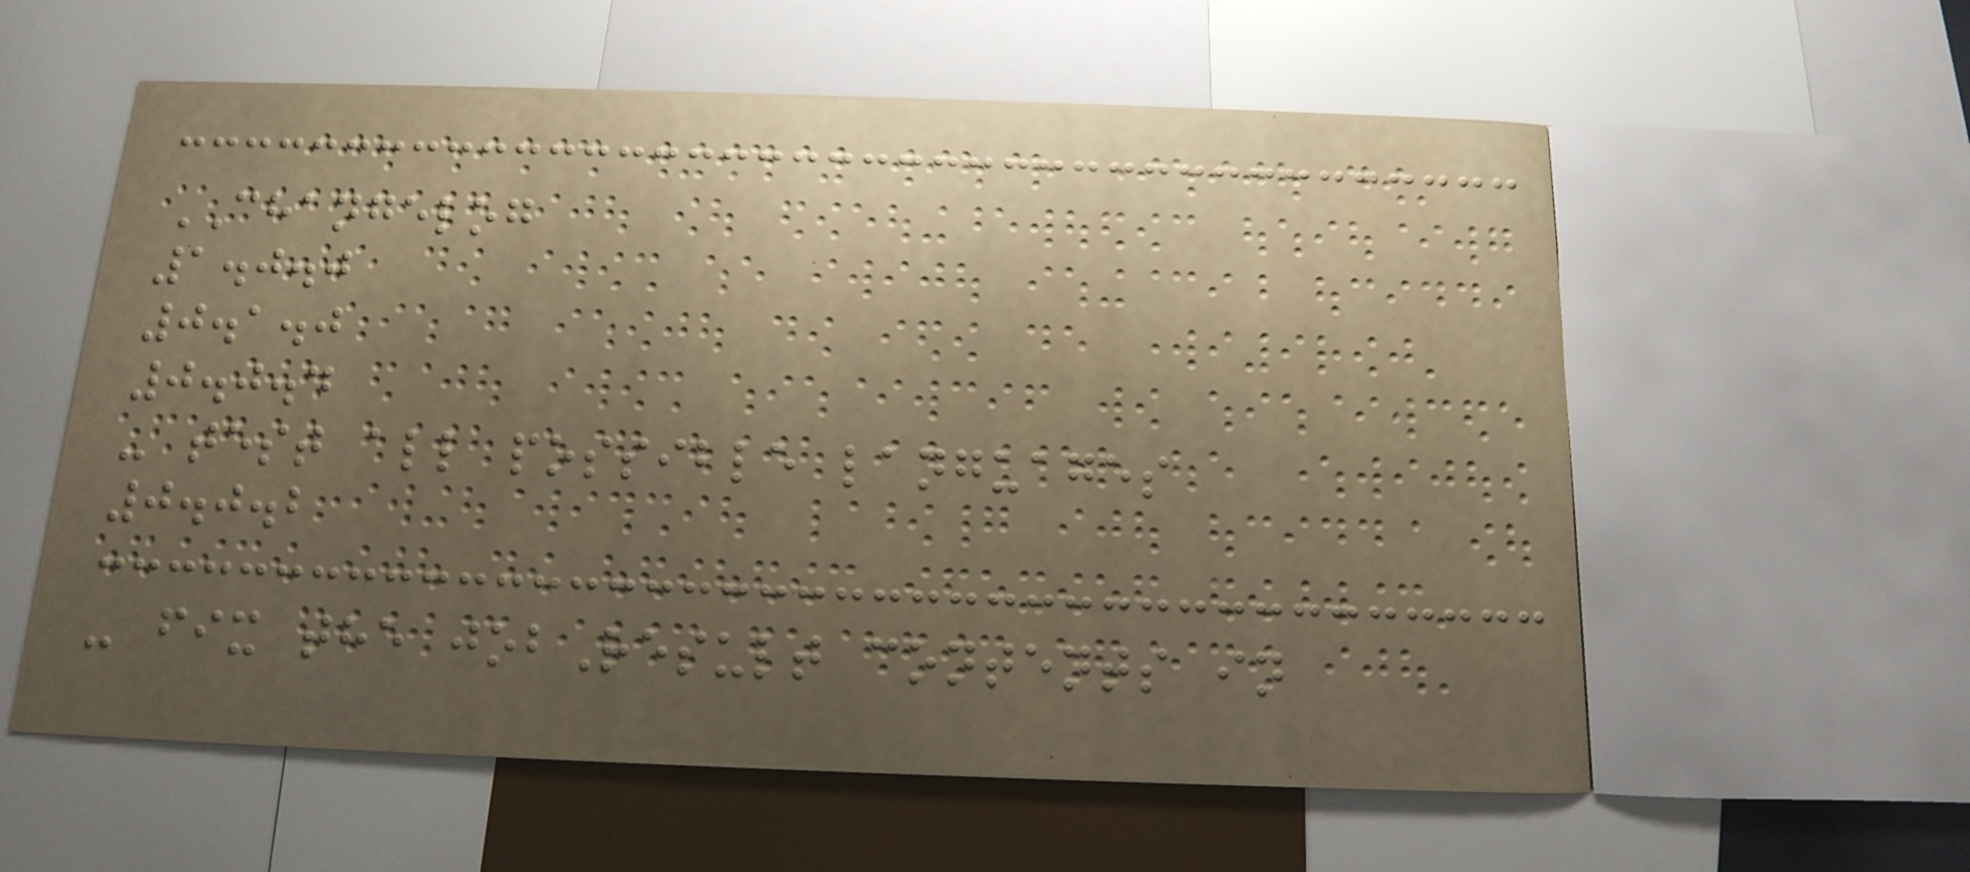CHANGELOG
1.0.0
0.1.0
0.0.4
- test all possible languages
0.0.2
- fix the jobResult contents in
